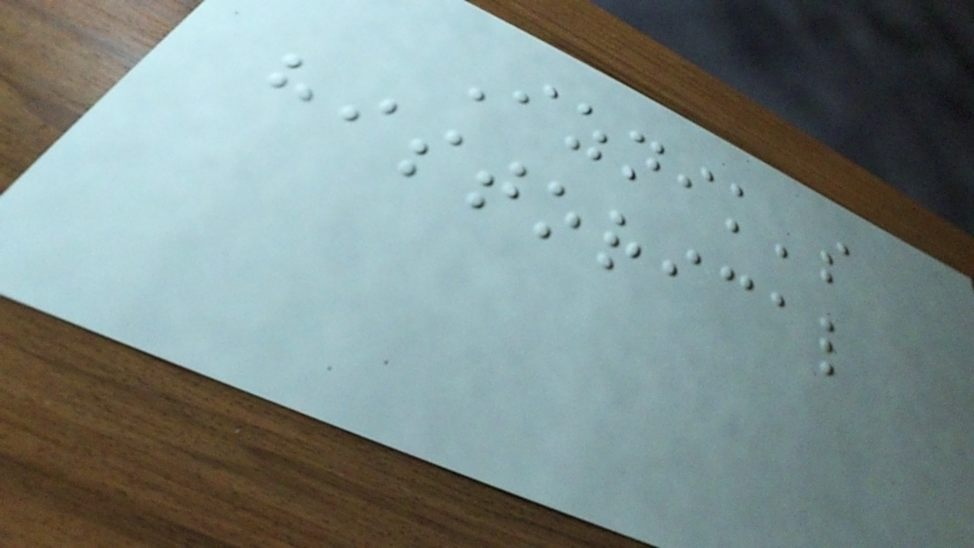Iznik's
historical
